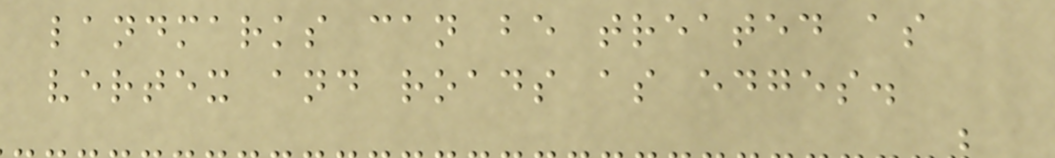landmarks can be treated as
vertex and roads as edges.
